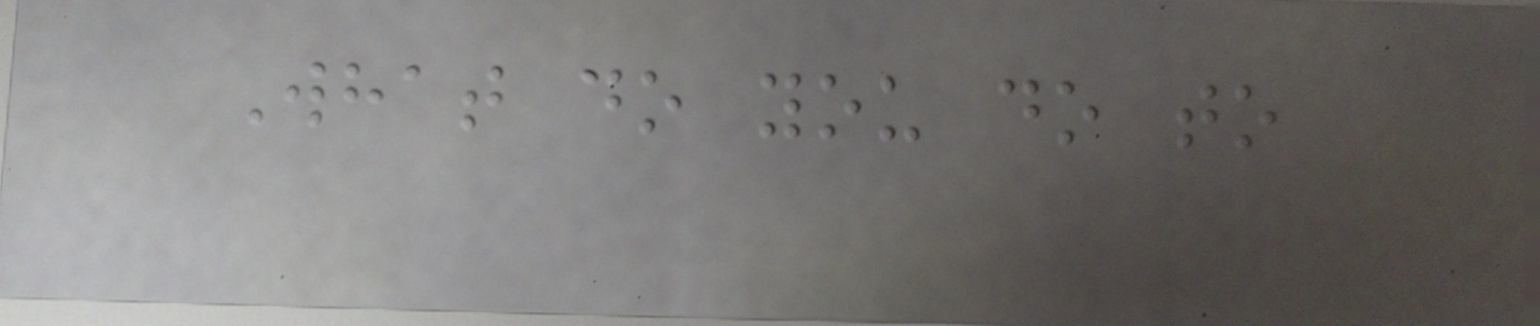What do you do to
